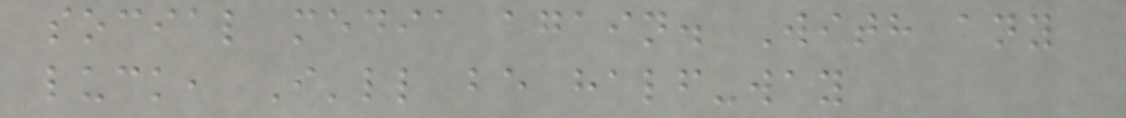social media again. With any
luck, I'll be half-way
